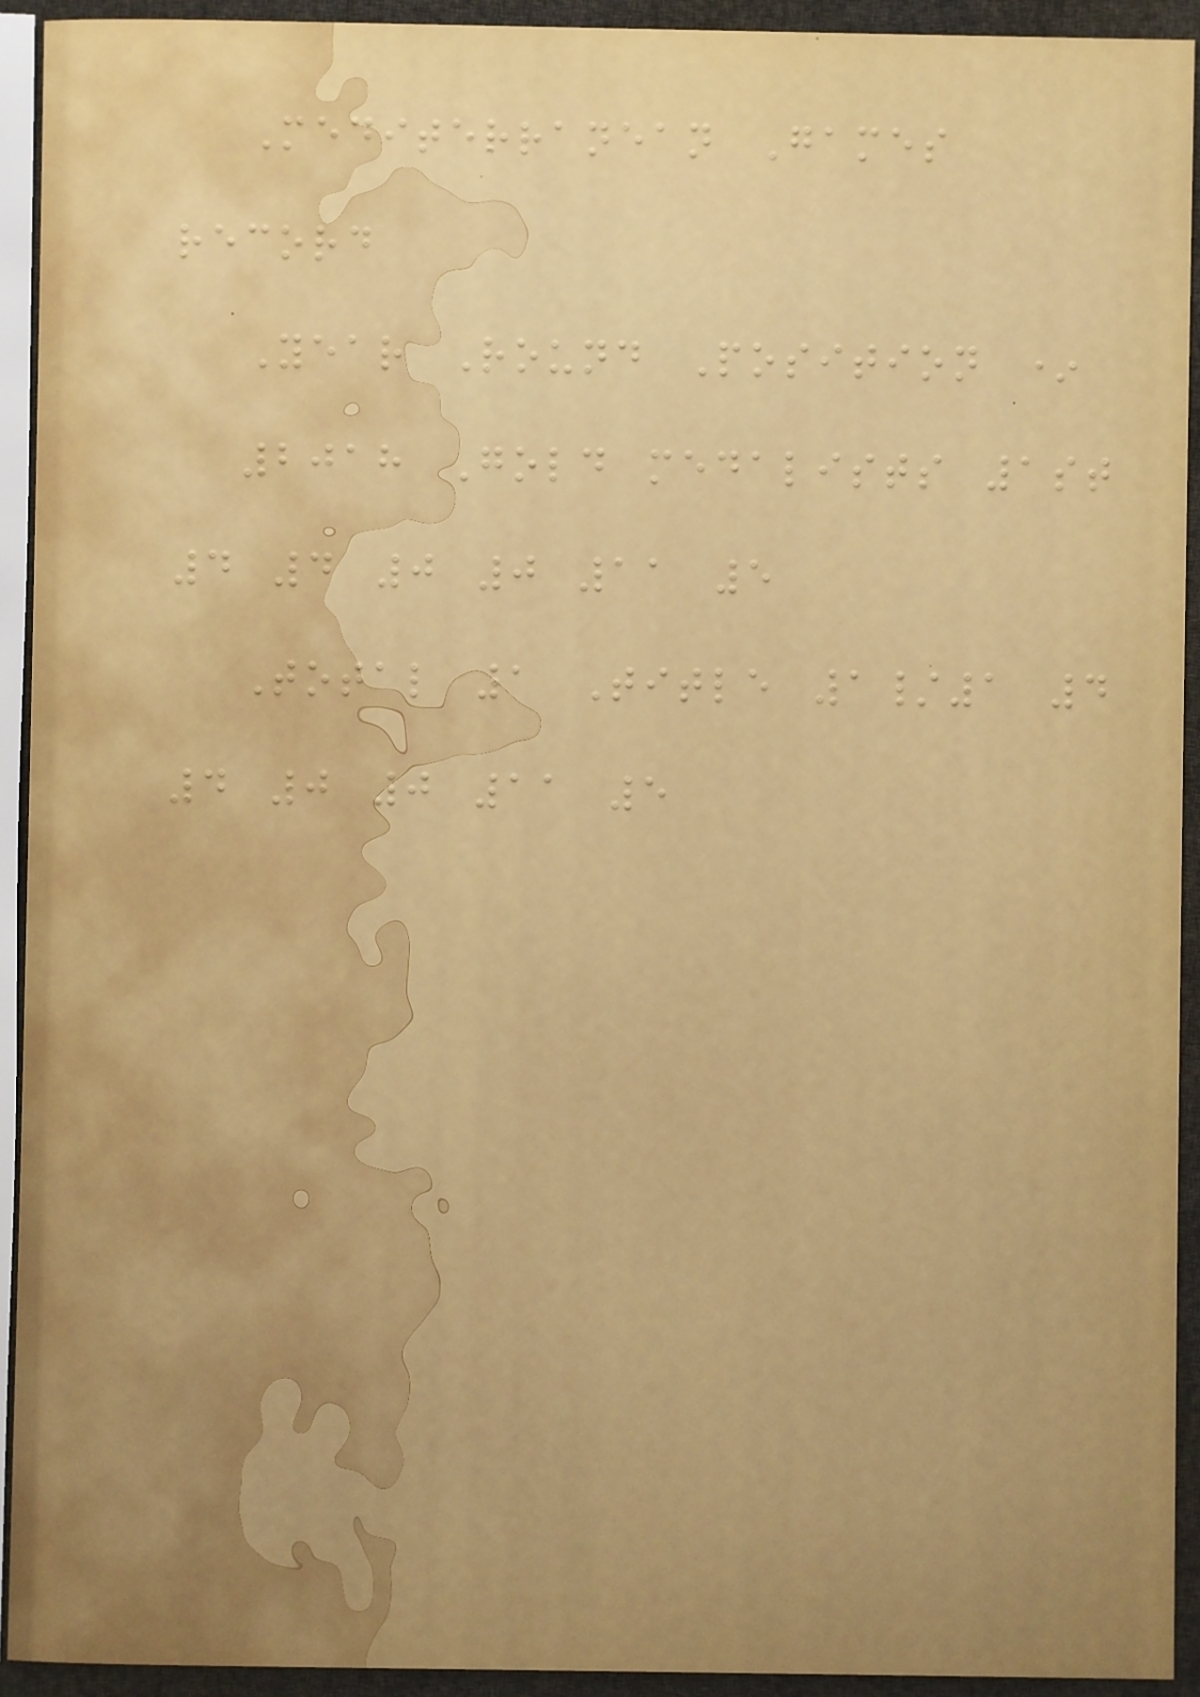Mediterranean Games
record
Year Round Position *
2018 Gold medalists 1st
4 4 0 0 11 5
Total 1 Title 1/1 4
4 0 0 11 5
